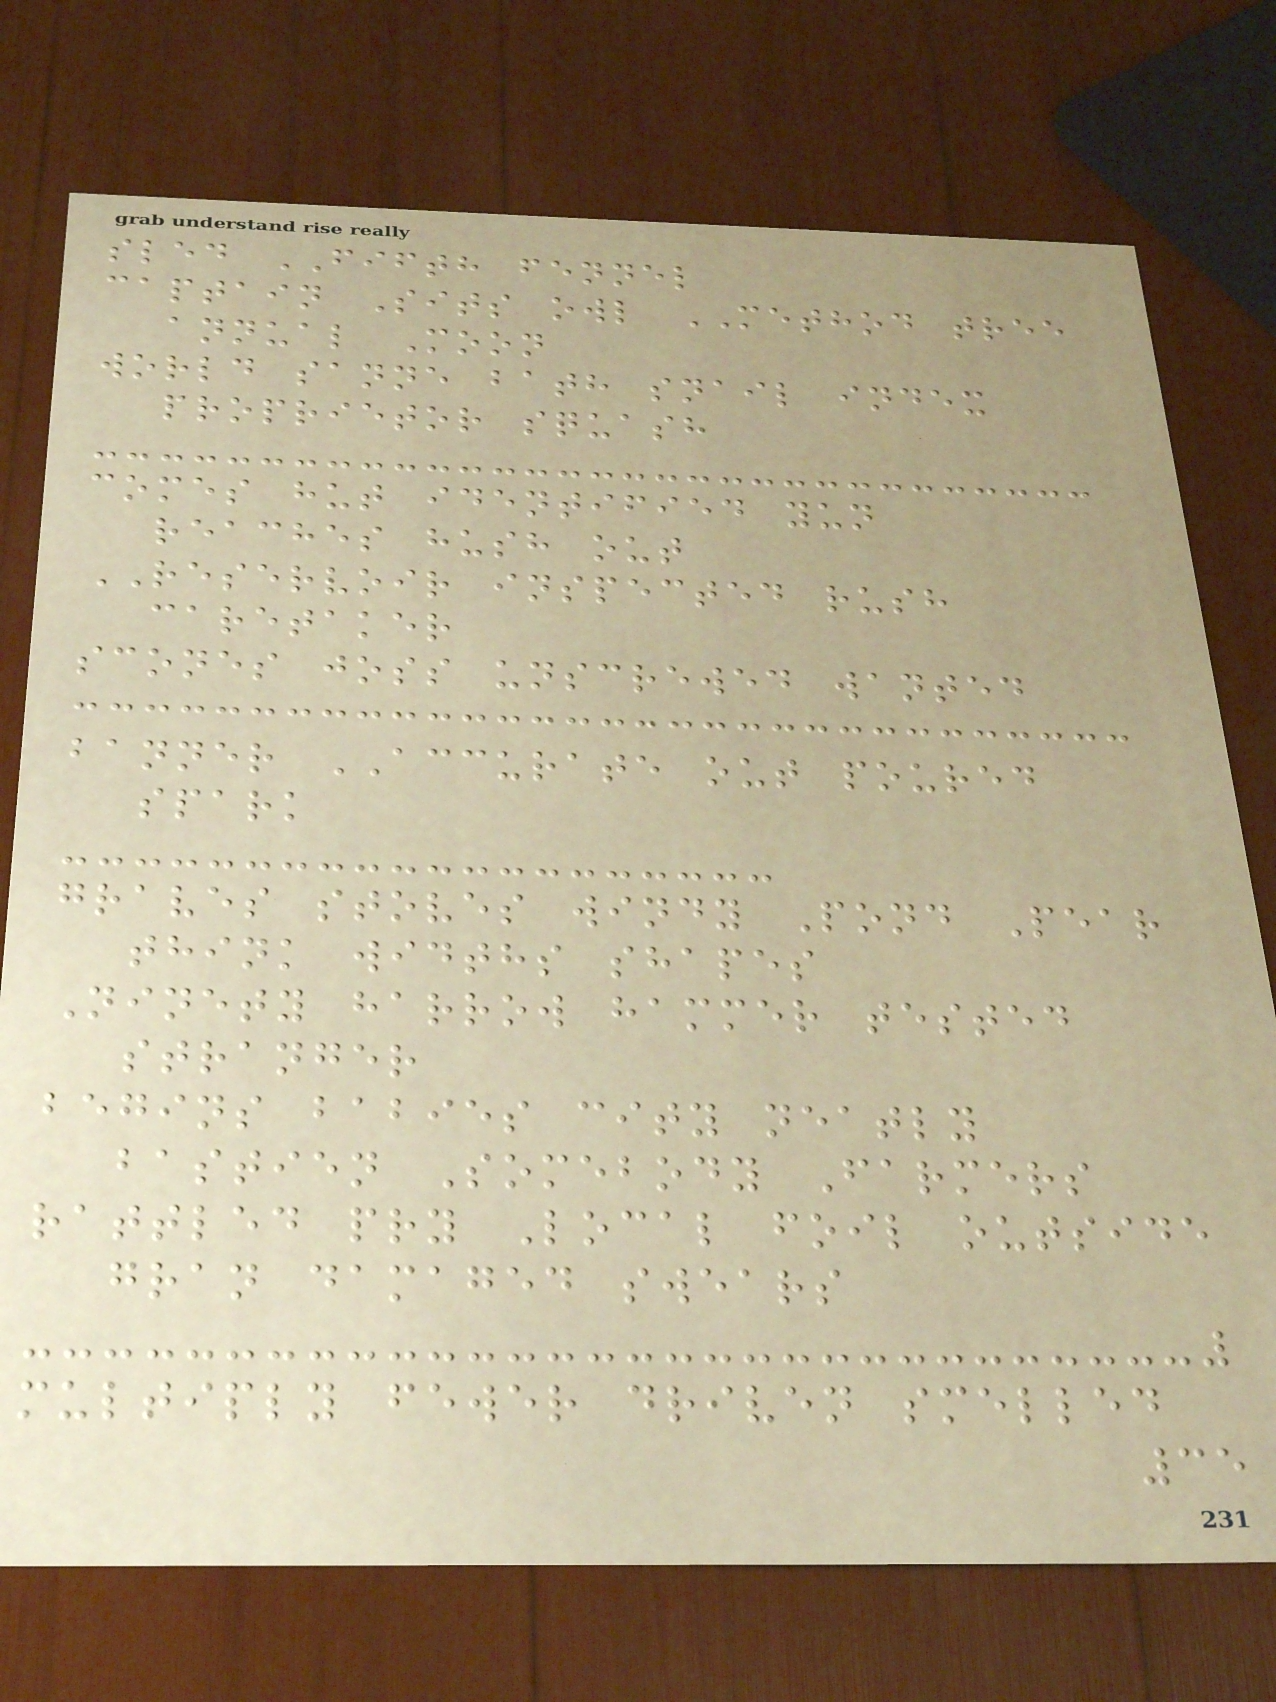sled FIFTH fennel
captain Sits owl METHOD tree
annual Moon
world sanne bath snail index
proprietor squash
comes hut identified yun
reaches hush out
RESERVOIR inspected rush
caretaker
scones joss unscrewed wanted
banner ACCURATE out poured
spark
graves stoves windy Pond Pear
think widths shapes
Ninety harrow hammer tested
stranger
begins babies city neatly
bastien Somebody Farmers
rattled pry Local foil outside
gran damaged swears
multiply fewer driven smelled
35
